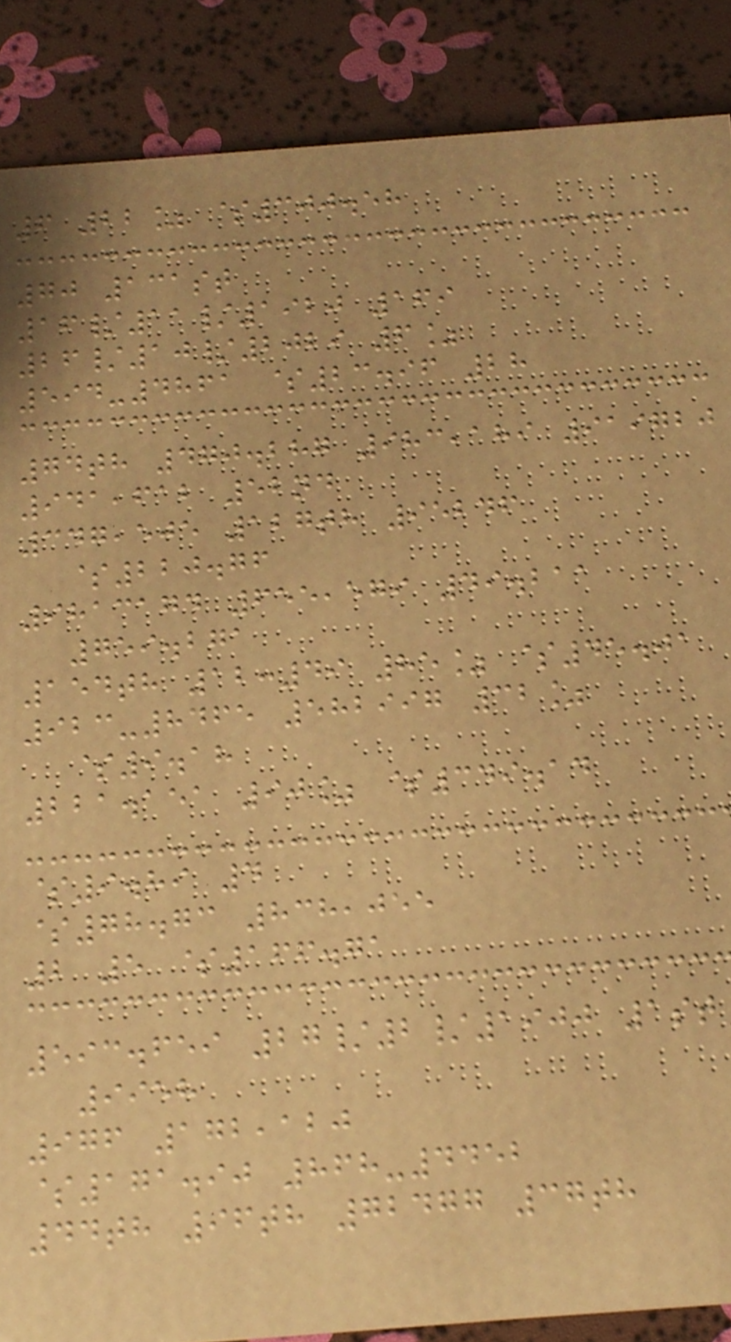6 22% $300.58
70 131st
16/11/1920 169
26/10/2029 6%
594-4861 $23.96 28
74th 470.287 983,189 919720
941,612 52nd
347,505 127th 95246
$220.76
9813174 655,579 49.211
759.271
154th 12:49 85% $45.01
923-8465 582997 32%
$9.18
221.151 90% $349.14
$9.89 4
$78.73 838,055
2 5 $166.71
593.659 27/2/1900 1st
9958
976 172,120
$171.90 868-4452
44th 96th 72477 37th
